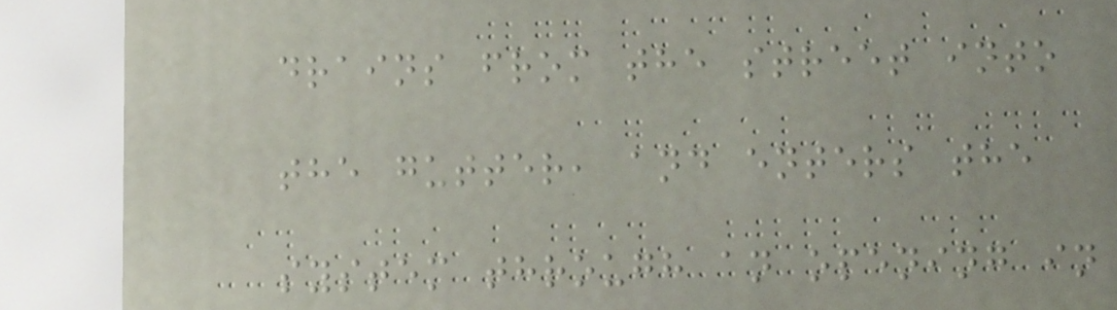drains from the street into
the gutter, and enters the
system through an opening in
